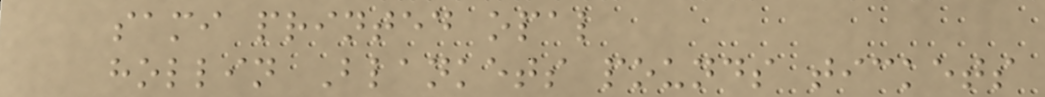sami printed opal
hollin Blankets pounds tickets
